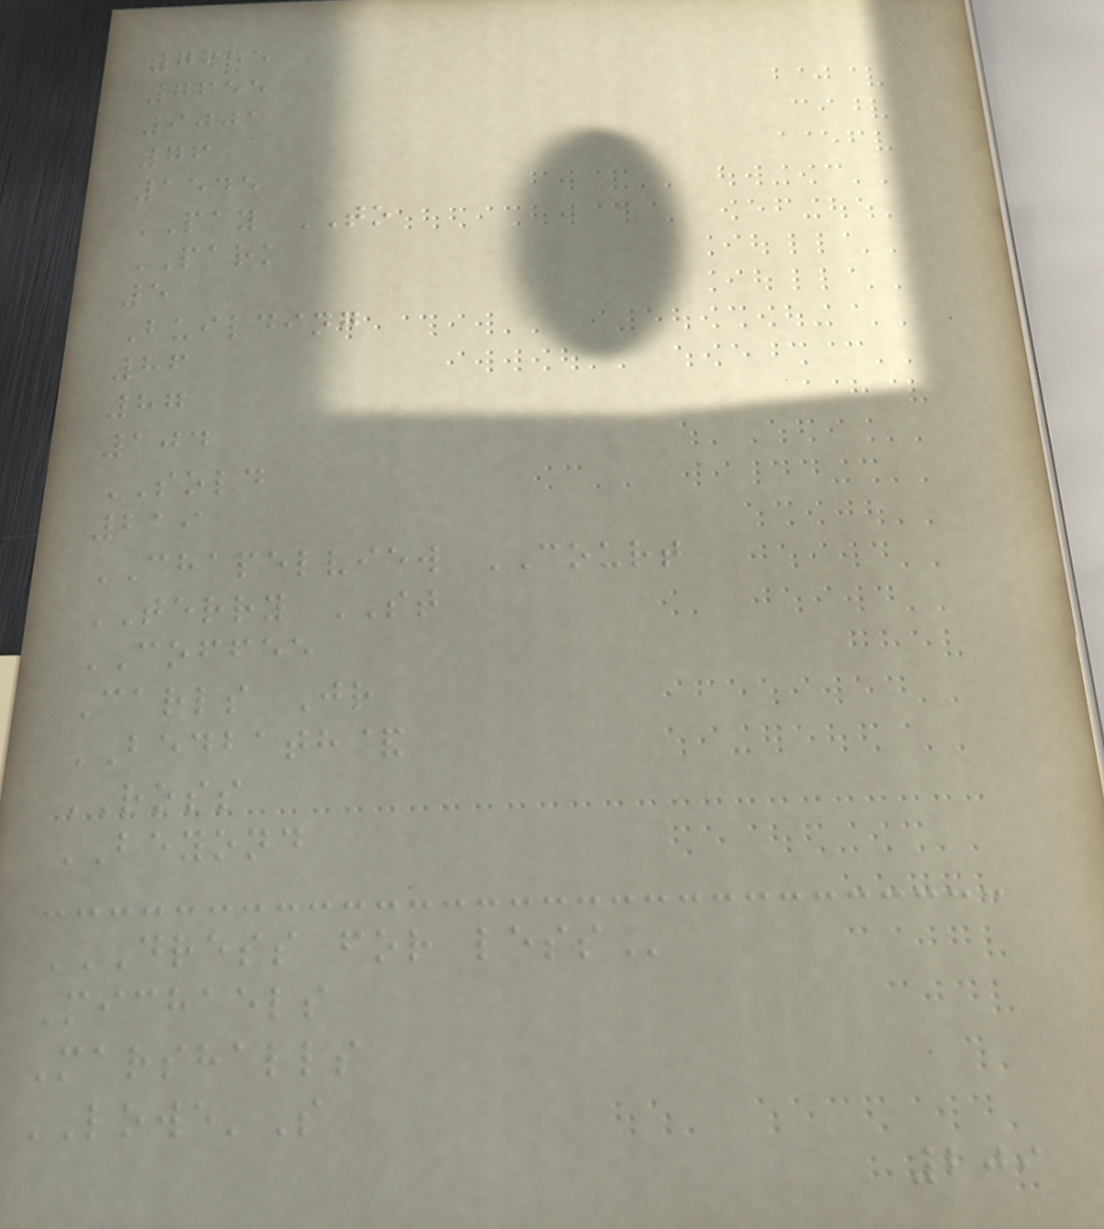7655
7655
9001
76
1545
PAY TO
PARK
5
Building
86
87
104
SOLD
219
CHAPELVIEW COURT
TERRY ST
COFFEE
Carls Jr
BEDBATH&
ROSS
BEYOND
DRESS FOR LESS
Michaels
Marshalls
LOWE'S
209
